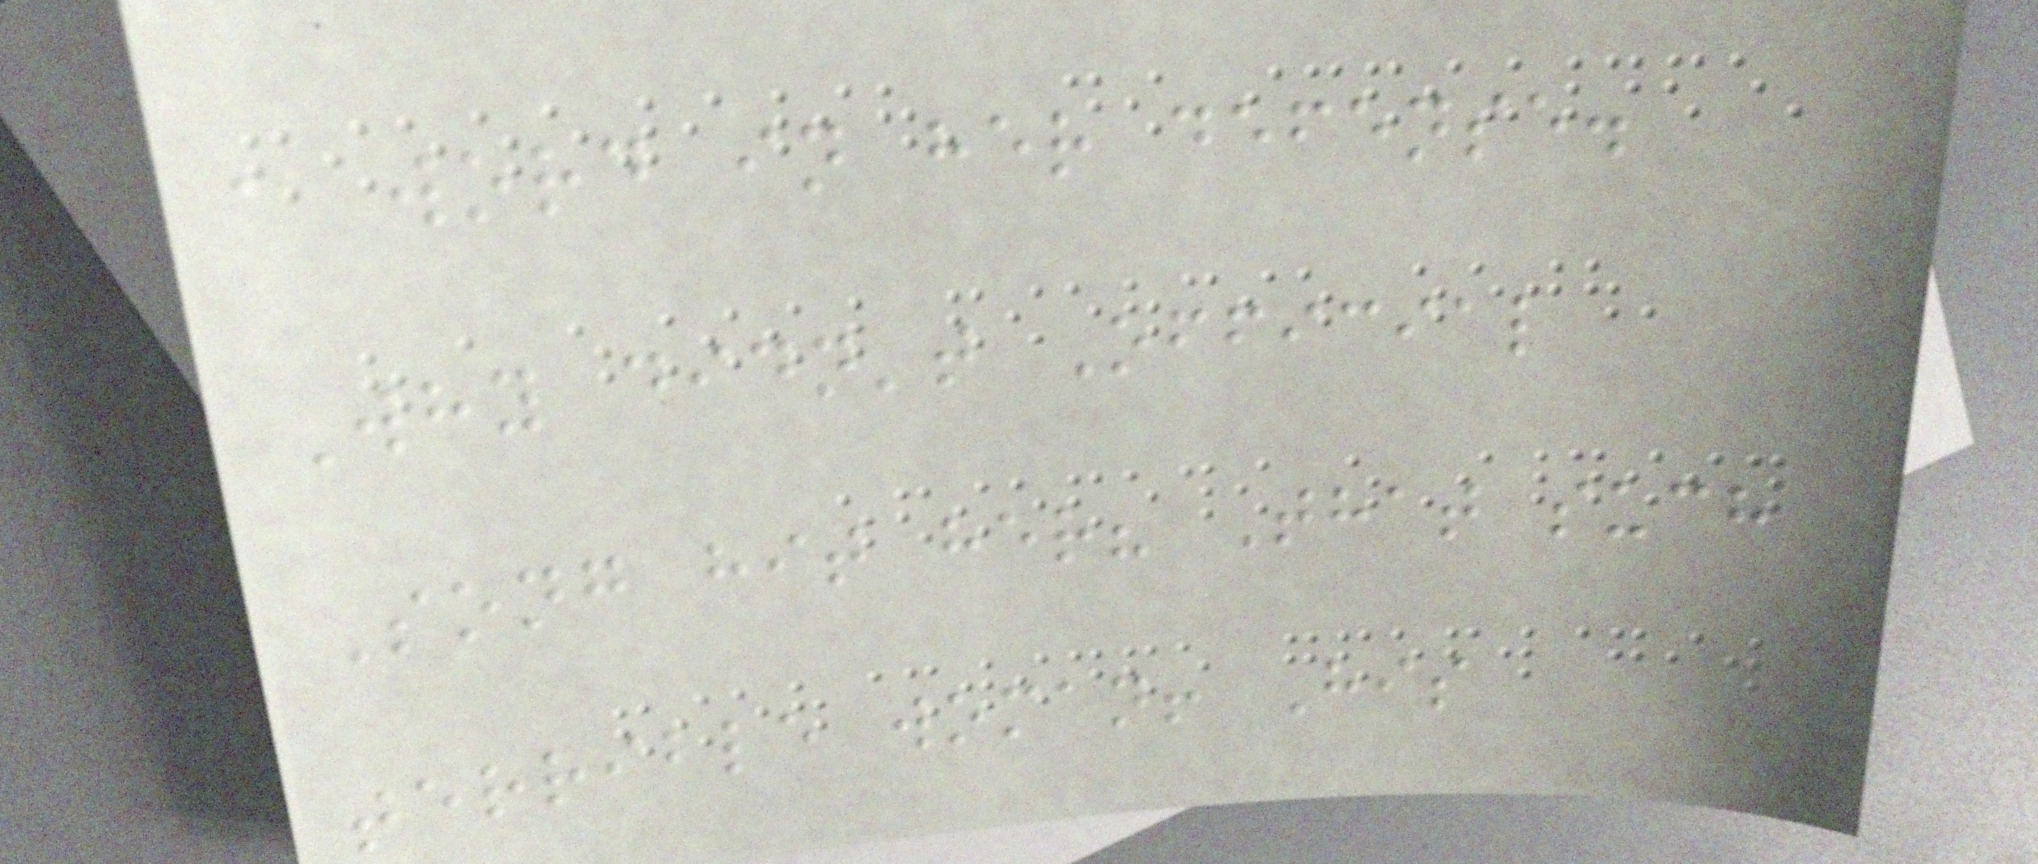a word in her defense.
Why didn't Official
Song hit her? That such
terrible woman! His
